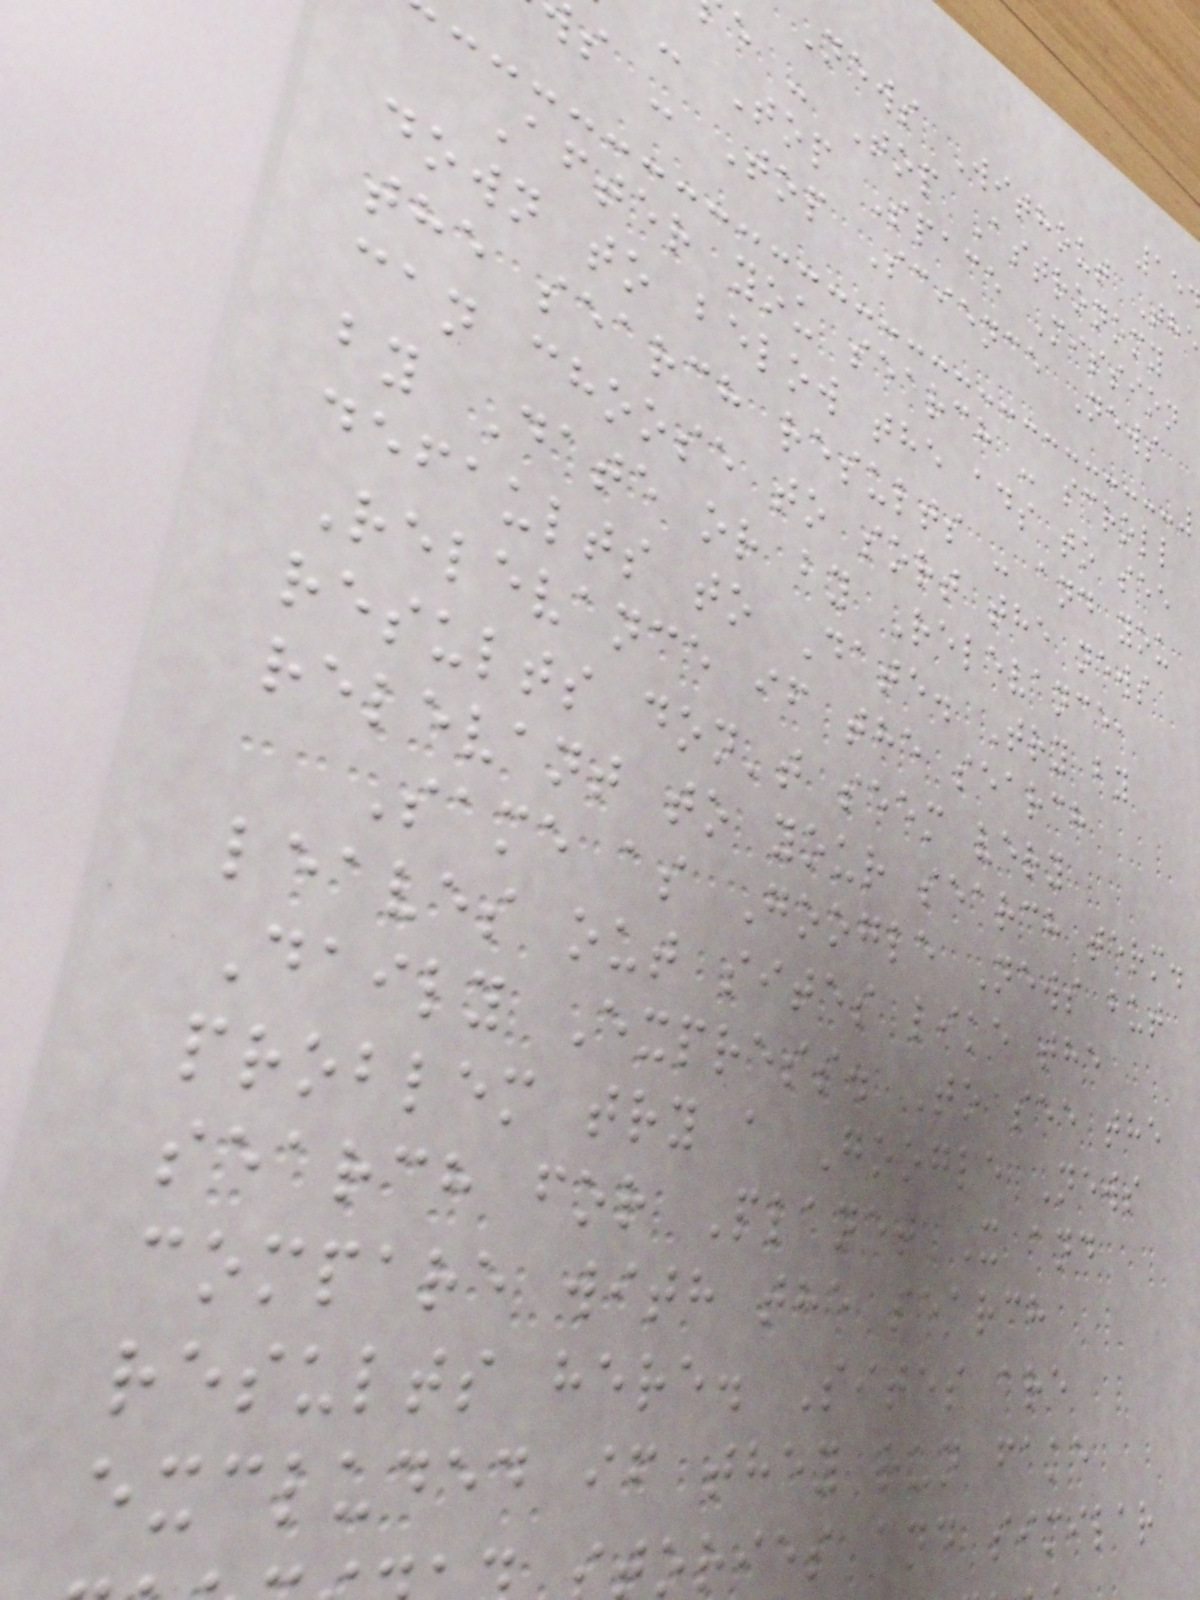News Without The
e - Top Astronomy
- Top Space Mission
s - Top Science News
After you search - scroll
down to below the ads to see
the search results - and you
can choose to sort the news
by Date or by Relevance,
defaults to Date. Try by
Relevance if the search
results don't seem very
relevant to your search term.
Same as Google News but
leaves out sites like the
Daily Express. To see the
problem try a Google News
search for Planet X and
compare with the search
results here. Sites are
excluded if they run fake
tories and similar
